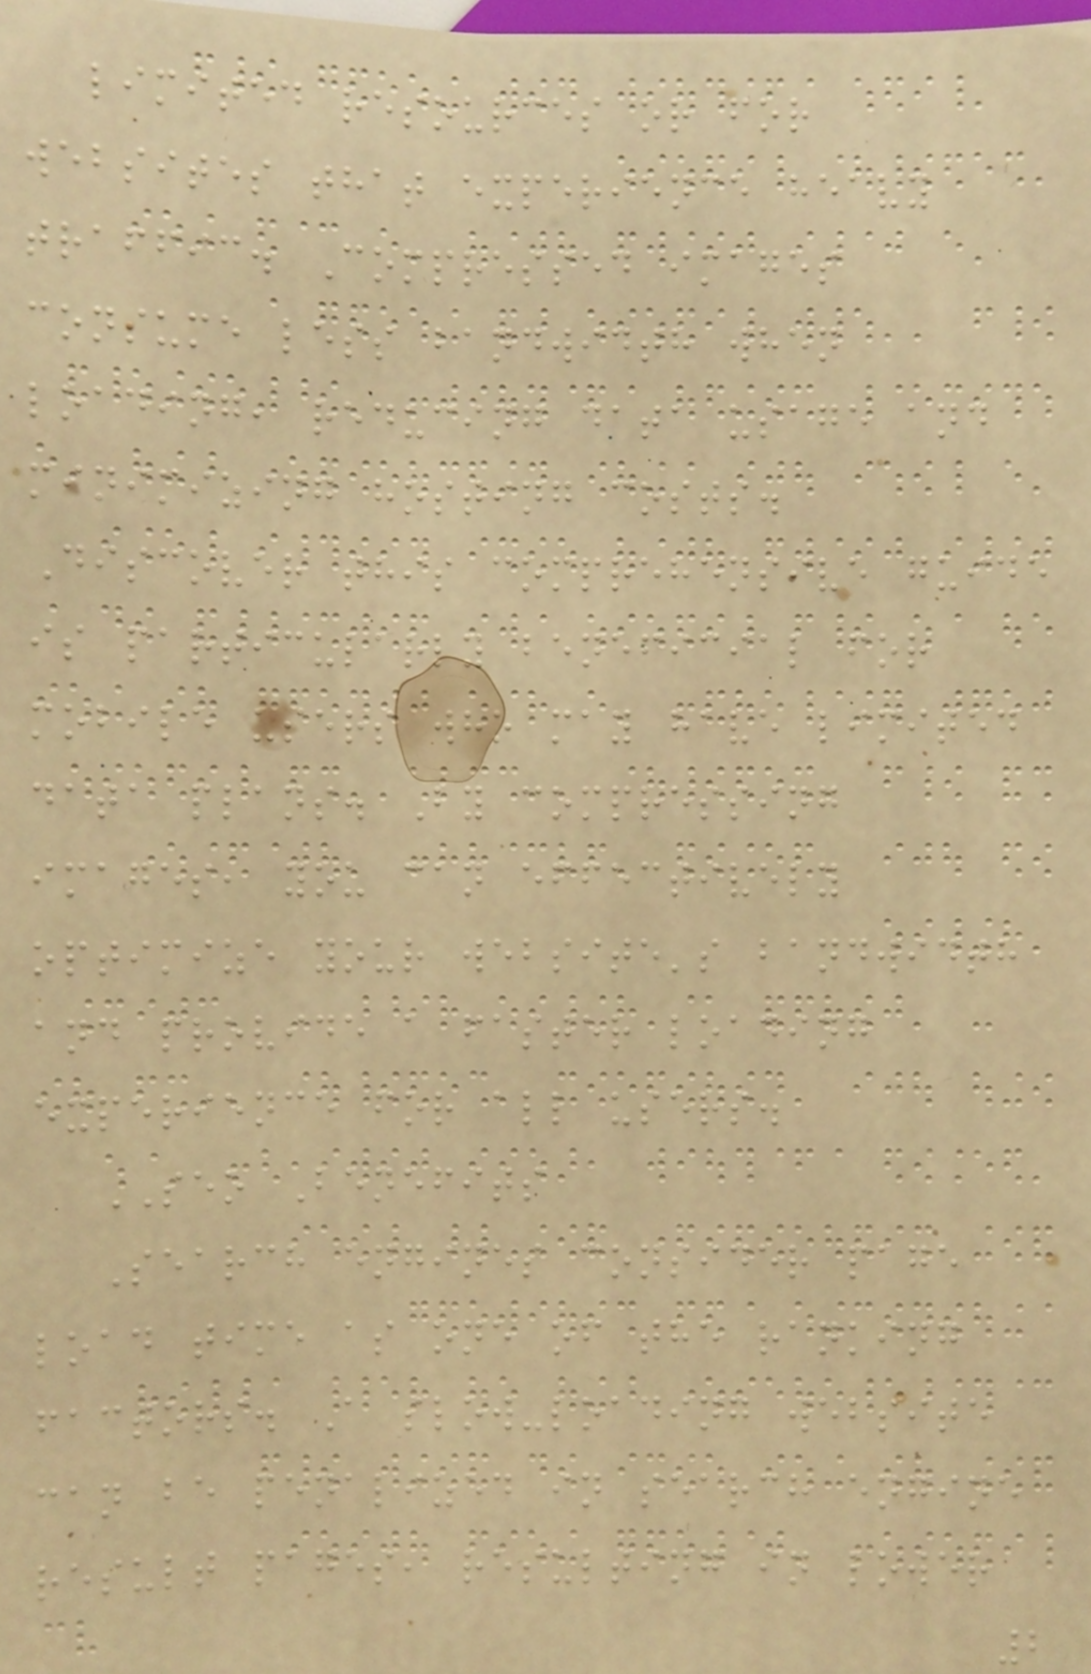limited resources or for
websites that experience heavy
traffic. Compressed images
consume less bandwidth when
loading, reducing data usage and
minimizing hosting costs.
Discover this comprehensive guide
is particularly beneficial for
mobile users who may have limited
data plans. By compressing
images, you can effectively
optimize your website's bandwidth
and provide a faster loading
experience for all users.
SEO Benefits
Search engines consider page
load time as one of the ranking
factors. A slow-loading website
can be penalized in search engine
result pages, resulting in lower
2
